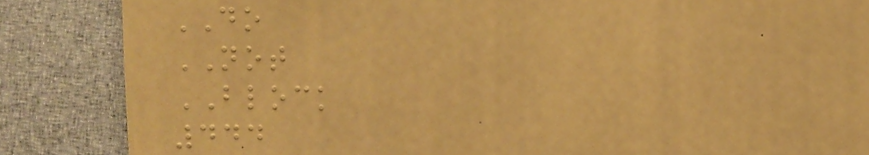DO
NOT
BLOCK
444
